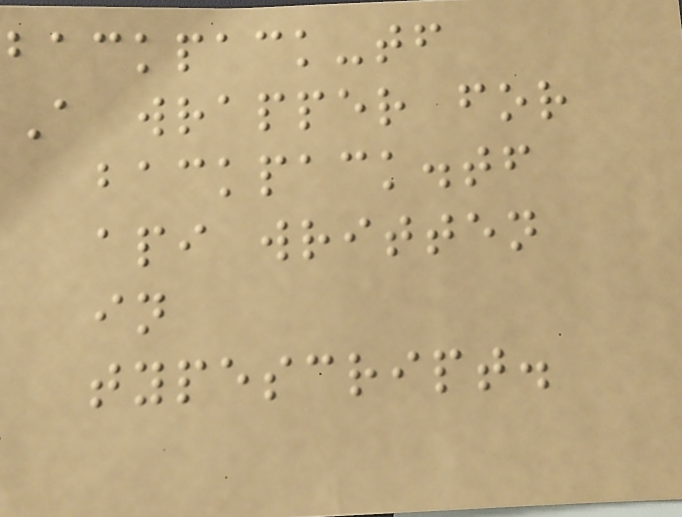backpack-tf
A wrapper for
backpack.tf
api written
in
typescript.
